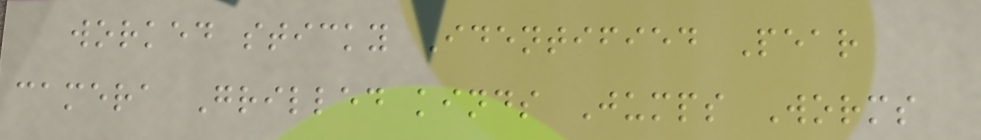worked sticky Identified Pear
camera Grilled kinds Jumps Worms
